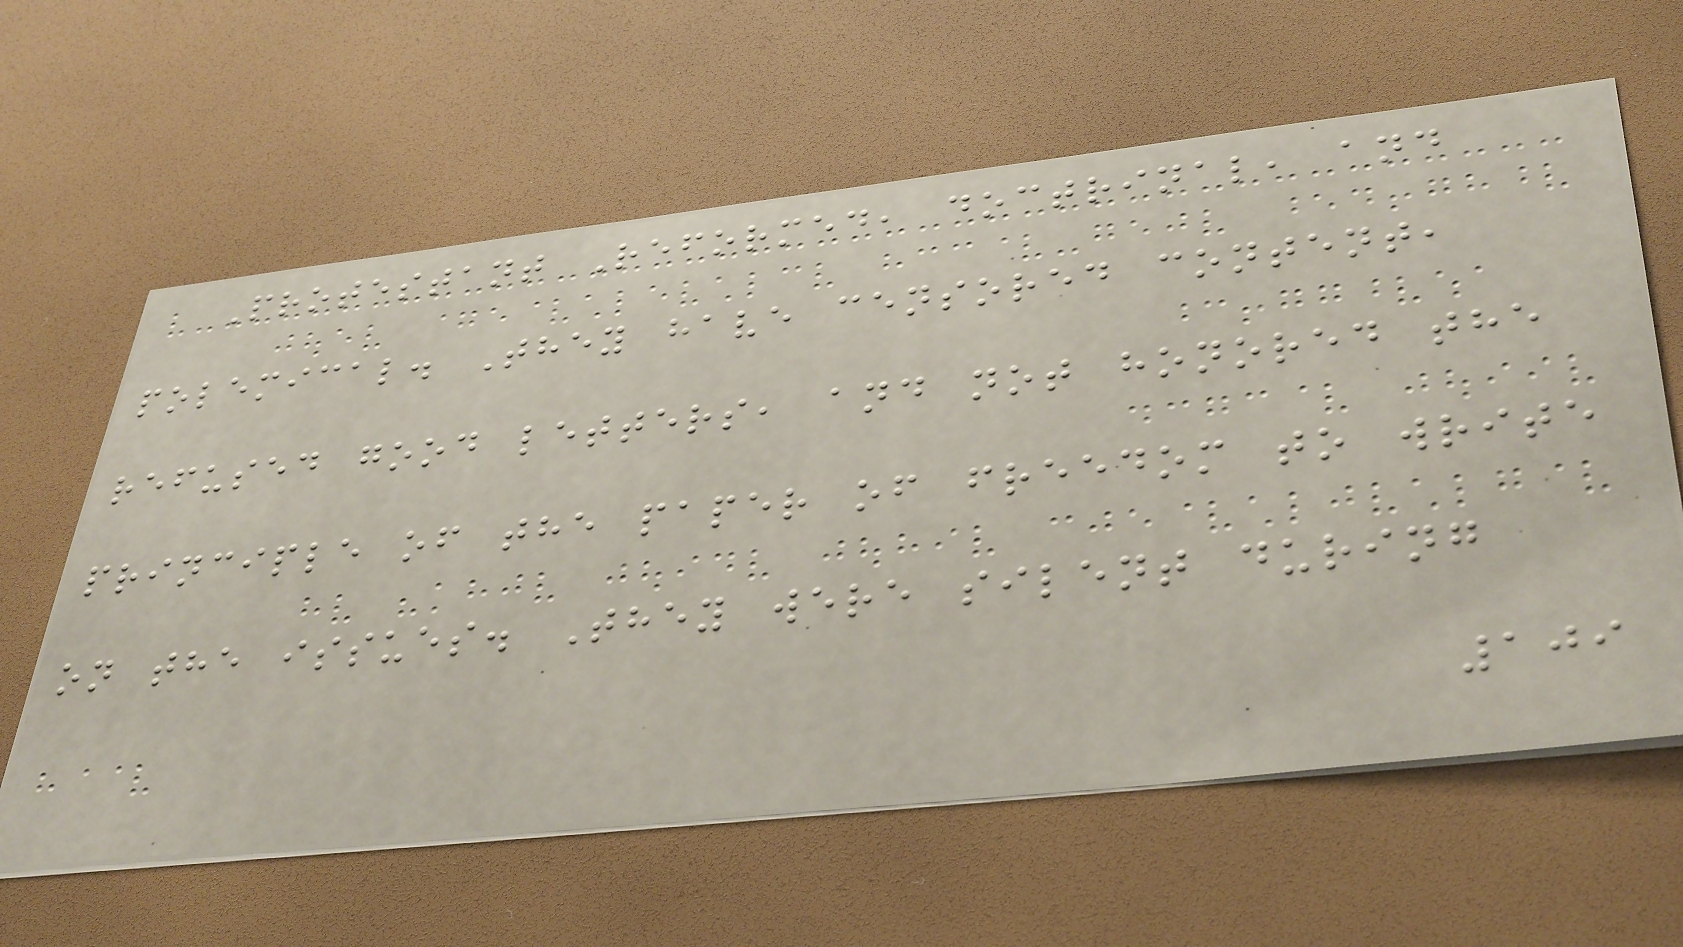Protestant Reformed, doctrinal, and
polemical. They have censored content,
refused good letters, and not honored the
principle of the paper of freedom to write
on the issues. They were silent during
109
